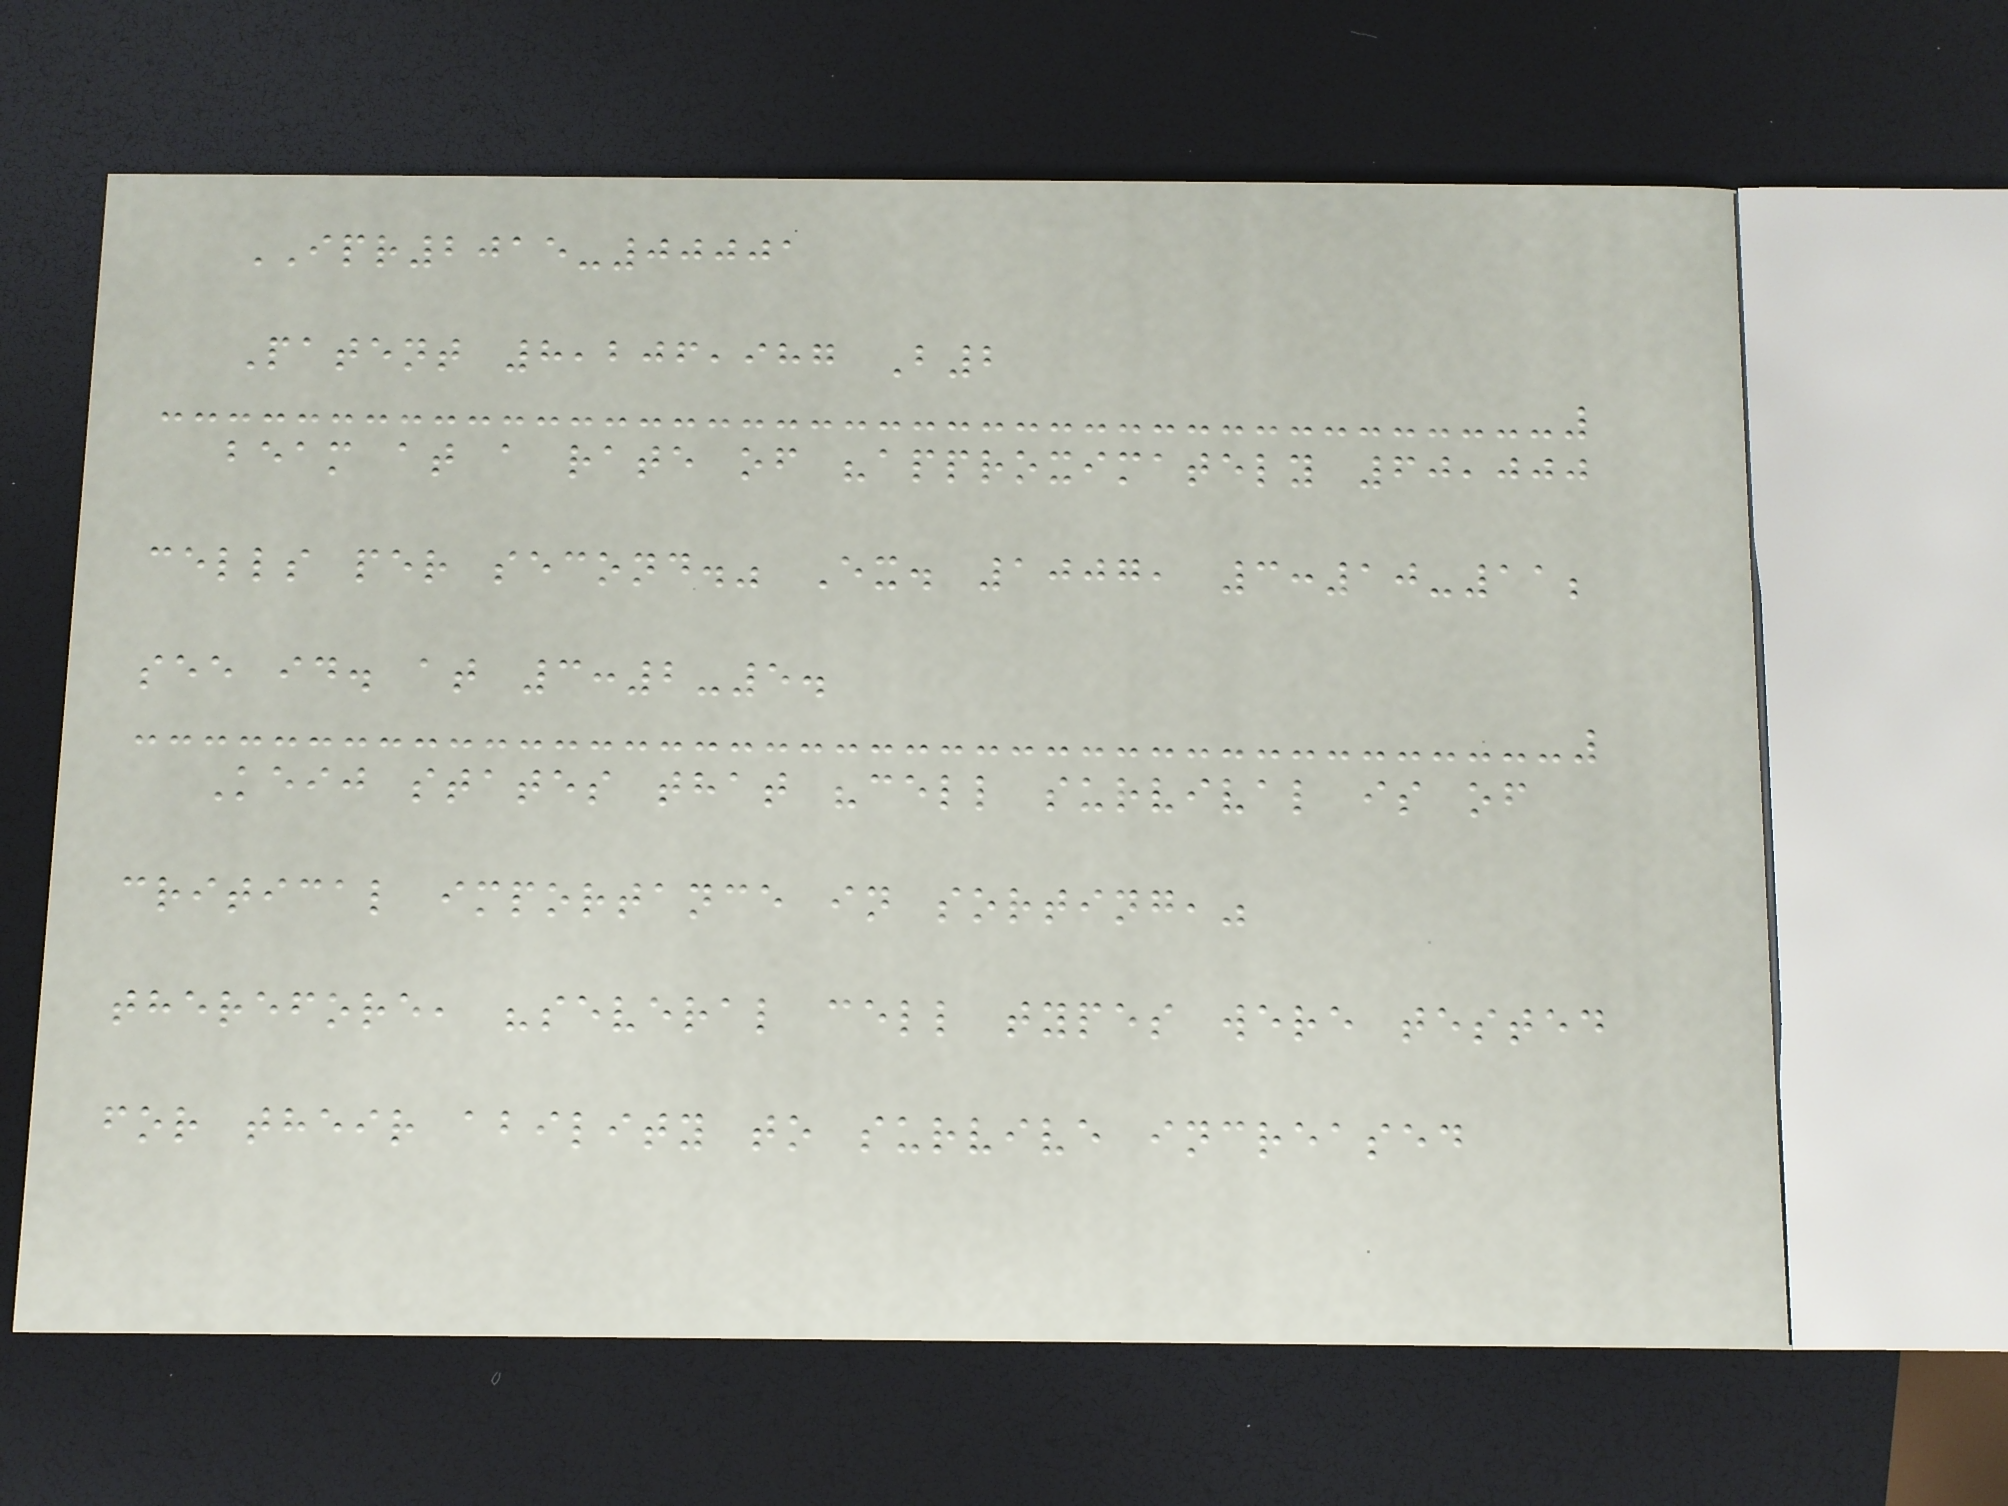IPR2015-00001
Patent 8,206,987 B2
beam at a rate of "approximately 60,000
cells per second." Ex. 1007, 3:10-11;
see id. at 3:2-5.
Keij states that "cell survival is of
critical importance in sorting,"
therefore, "several cell types were tested
for their ability to survive increased
